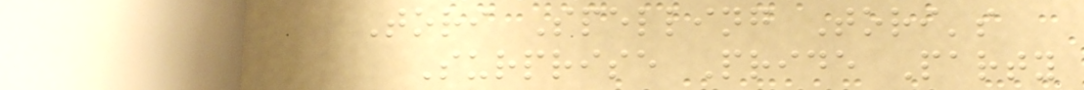Tori Spelling Tori's
Surprise Pride Party
